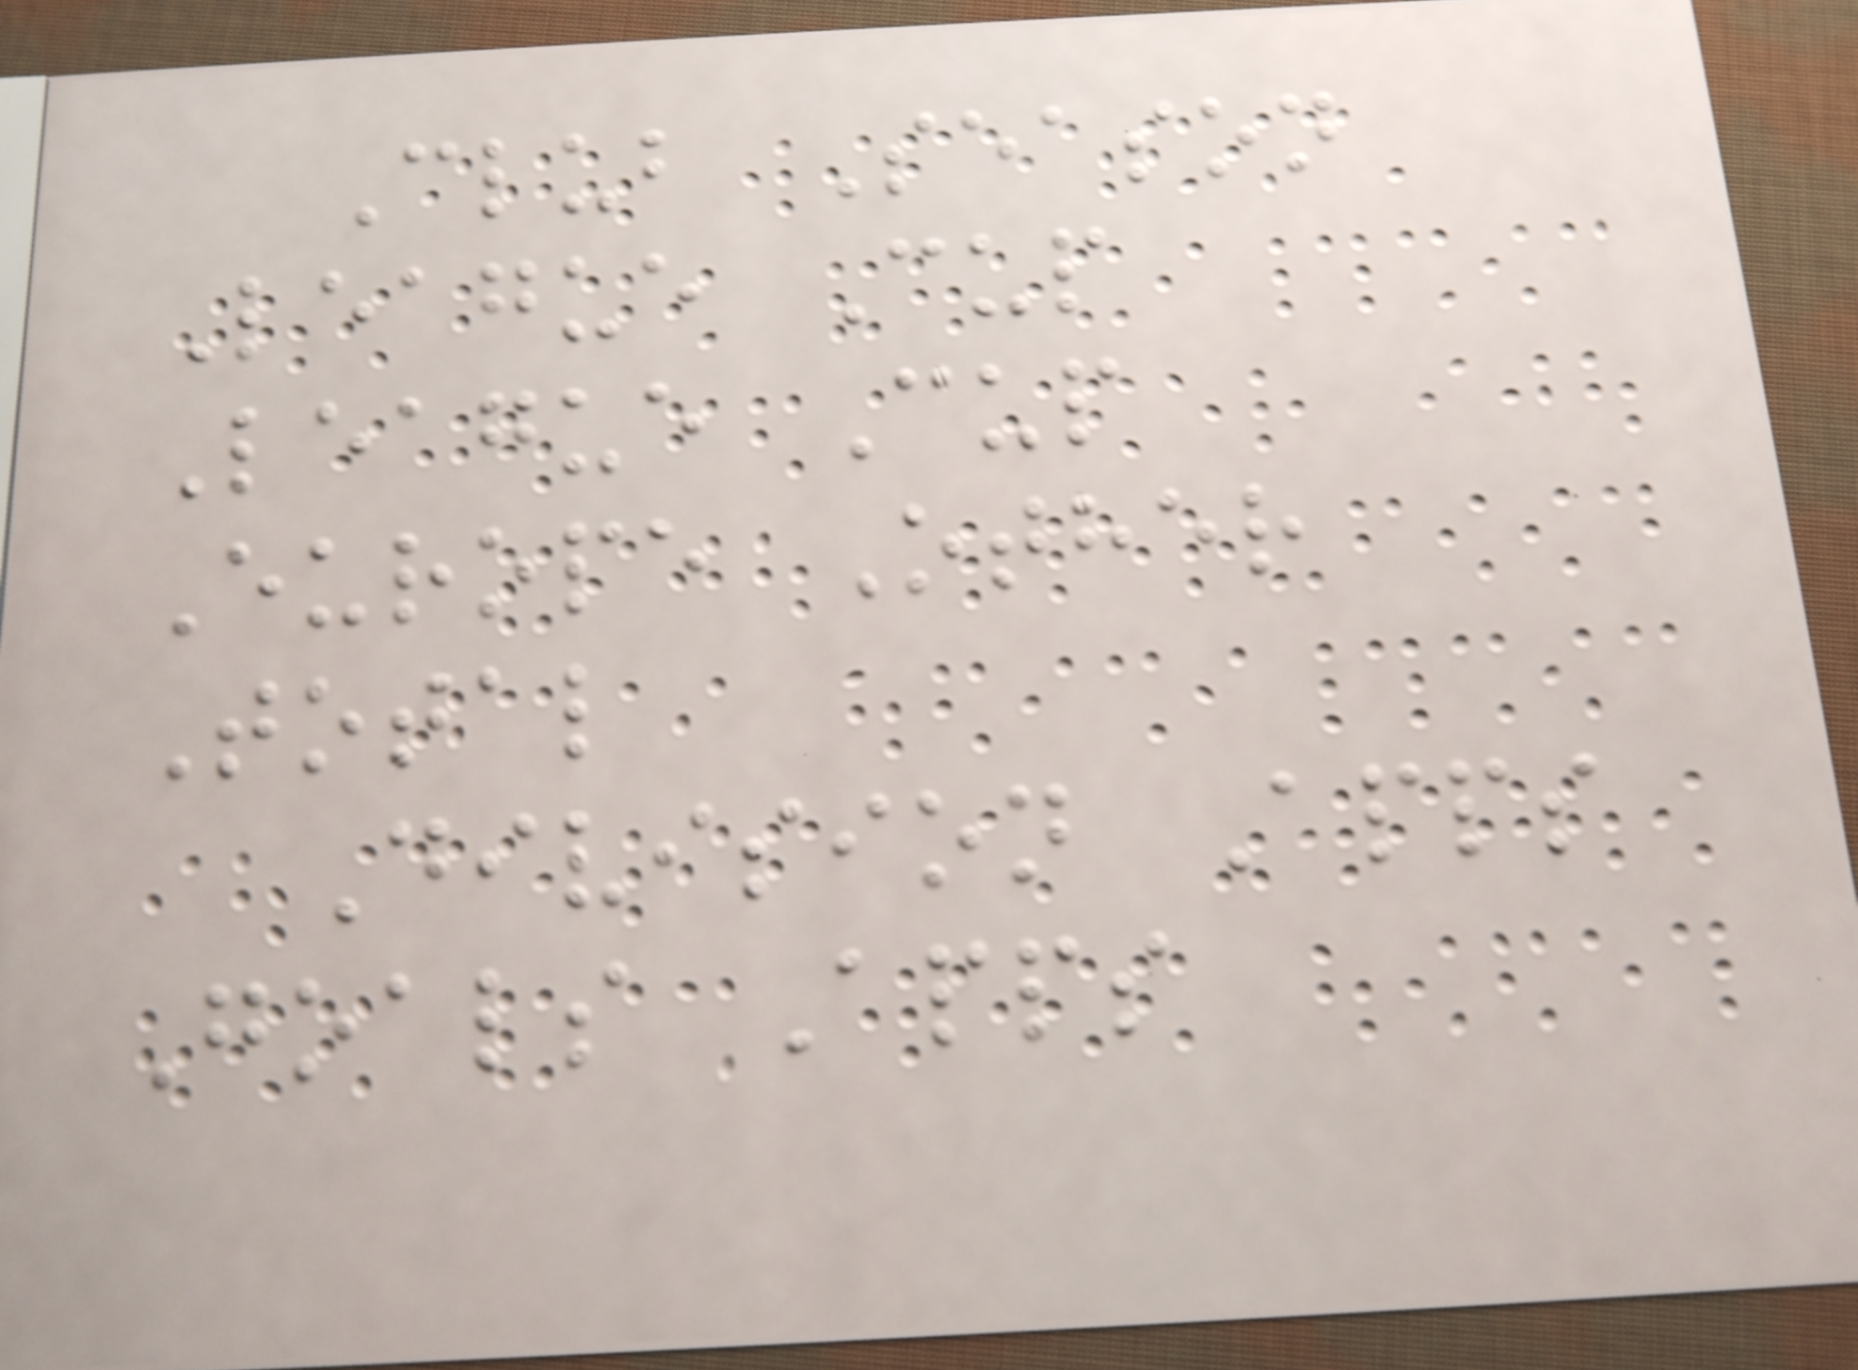Club Season
League Cup
League Cup
Europe Other
Total
Division Apps
Goals Apps
